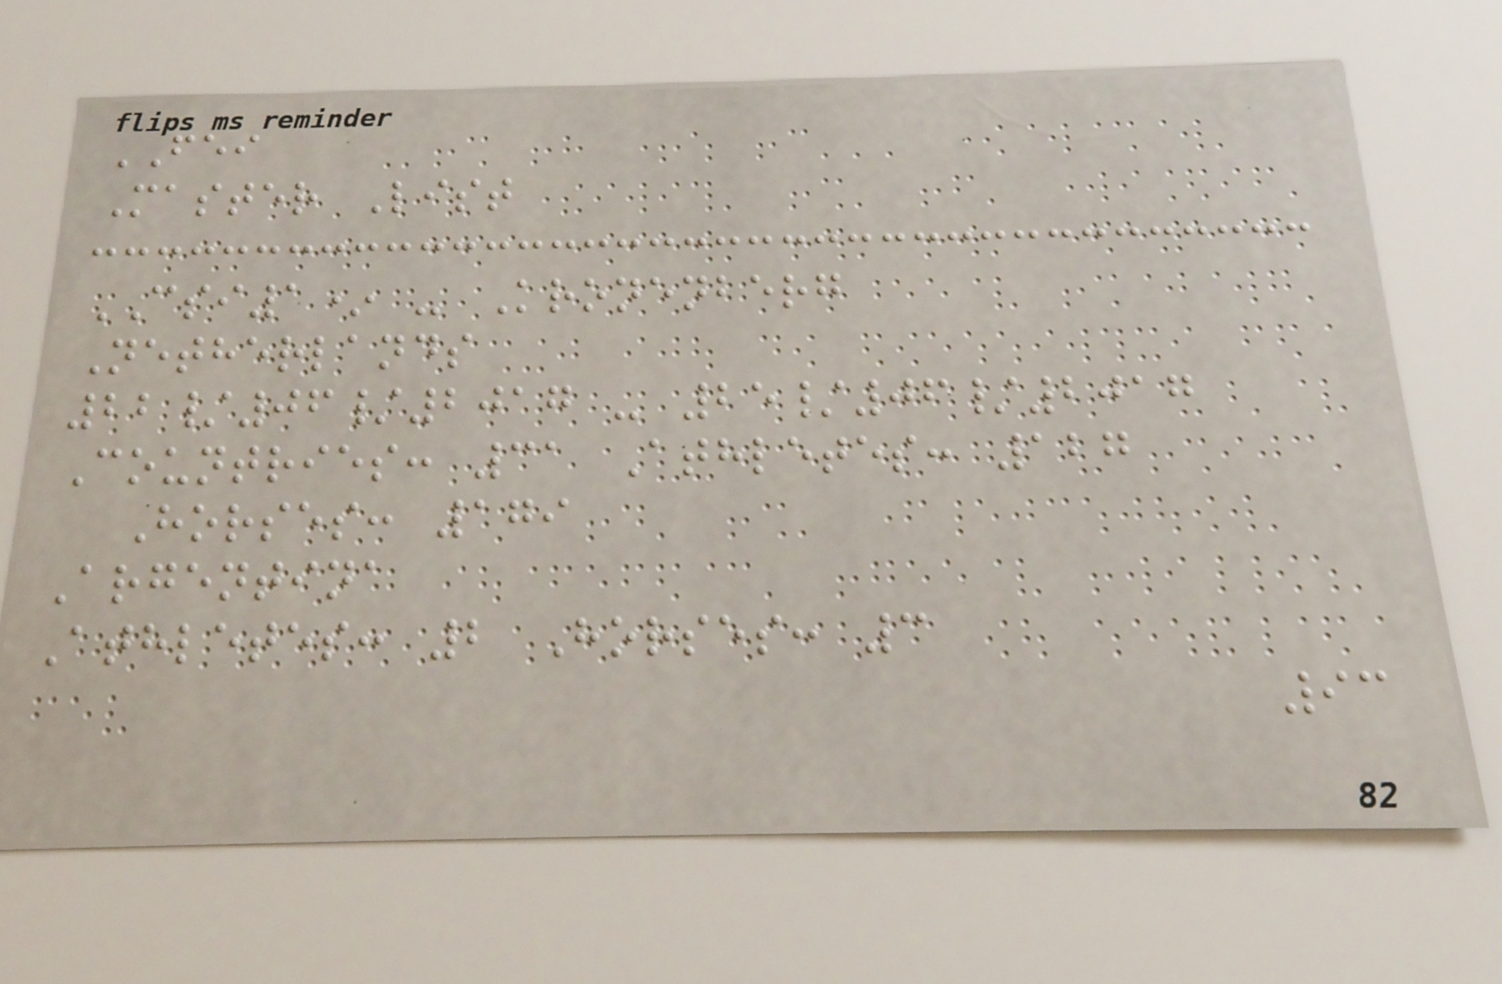FEI
Master List
CSI1* - Kronenberg
Netherlands
22/06/2017 - 25/06/2017
Countries: 31 Athletes: 127
Horses: 179
Argentina
Athletes: 2 Horses: 3
93
